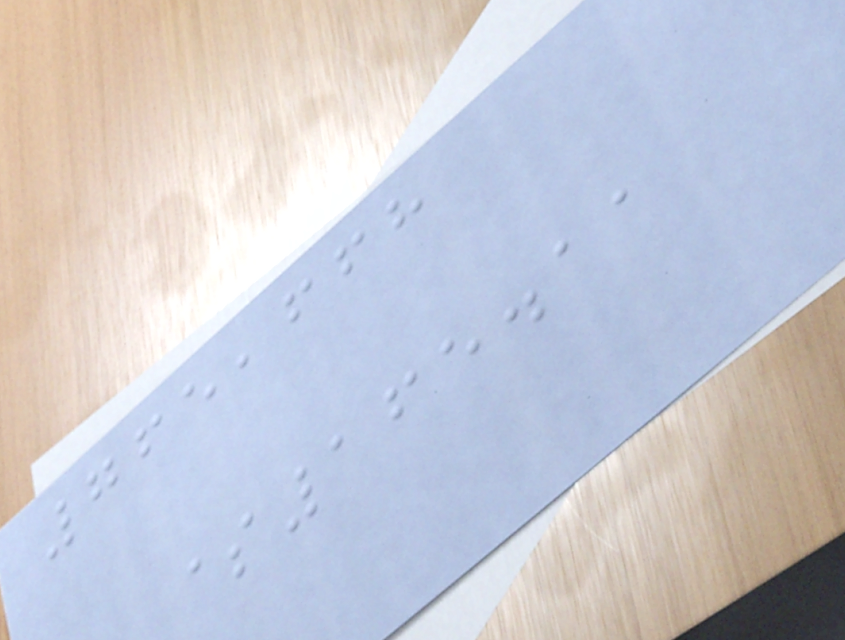765,668
$165.11
